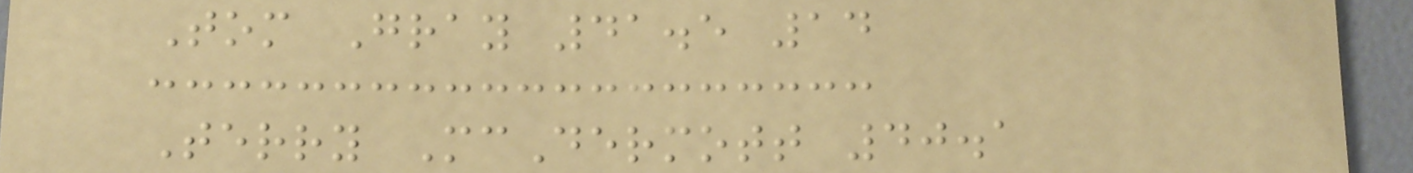Tom Gray 41.5 14
Terry McDermott 40.1
